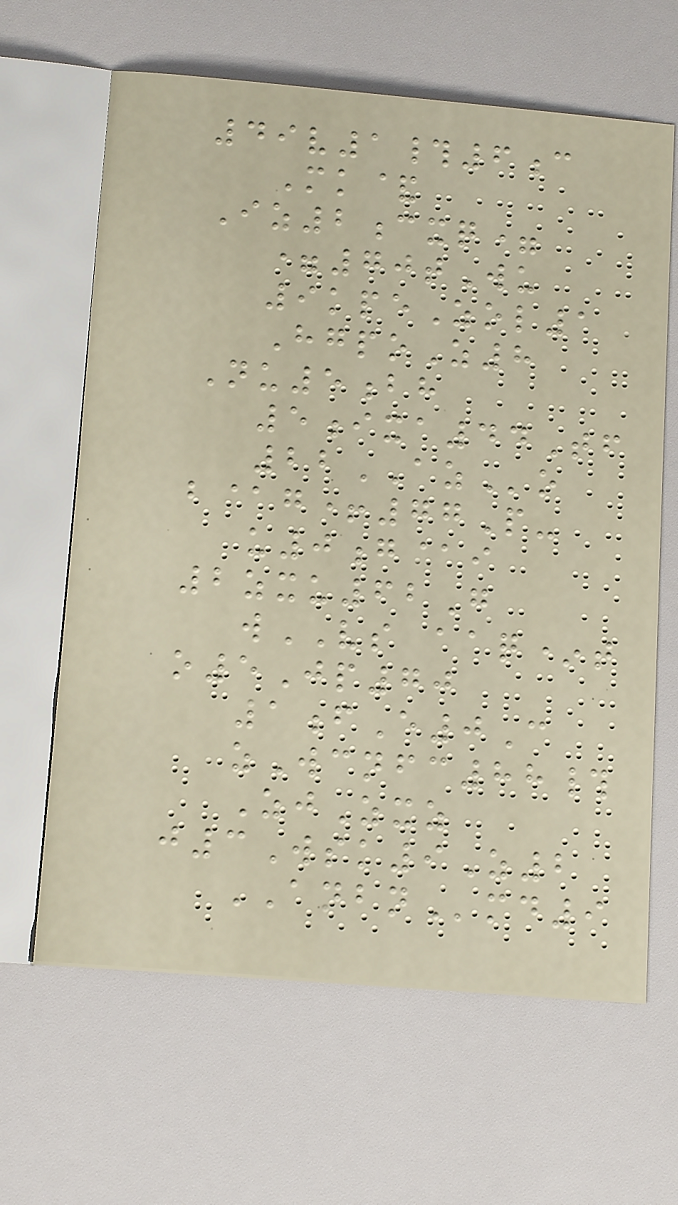49v1#6c
Mk&
Iz2cxq=
=70tWu
9kpeZol1
HgpoZ8
Nu5bh
5ixa44Tf
22AZo
b@g+77P-
u0g@i
2zxu62G
wVS aaq*t
o5Jp70
1fE0C
zWcnfc88#
ZjZxz
j3Wsk9Z2
ANBNmd9
